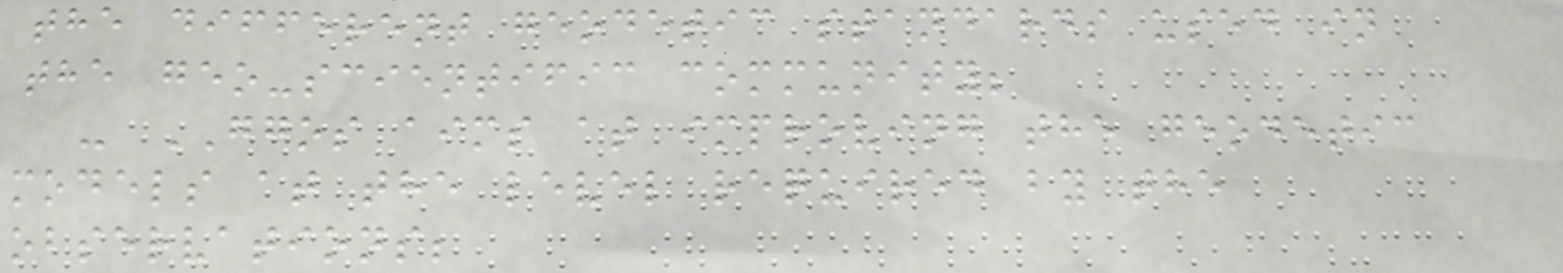the different geodetic standards used in
the geo-scientific community;
- GGOS aims at improving the geodetic
models at the level required by the
observations;
